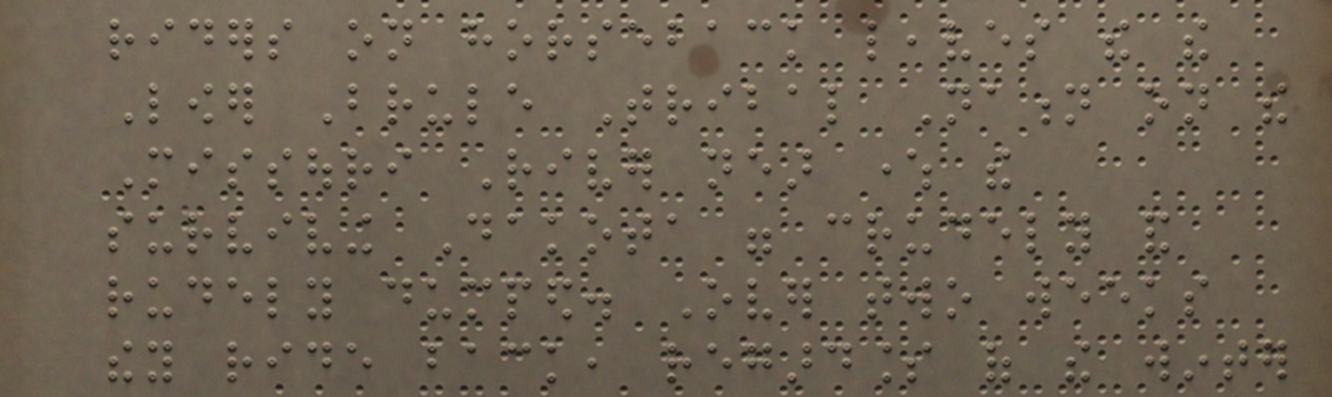riders on horseback leaves the the
Lower Brule Tribal Nation on the
Missouri River near where the
surviving Dakota were crudely and
rudely dumped. Over two weeks
they ride back, regardless of the winter
